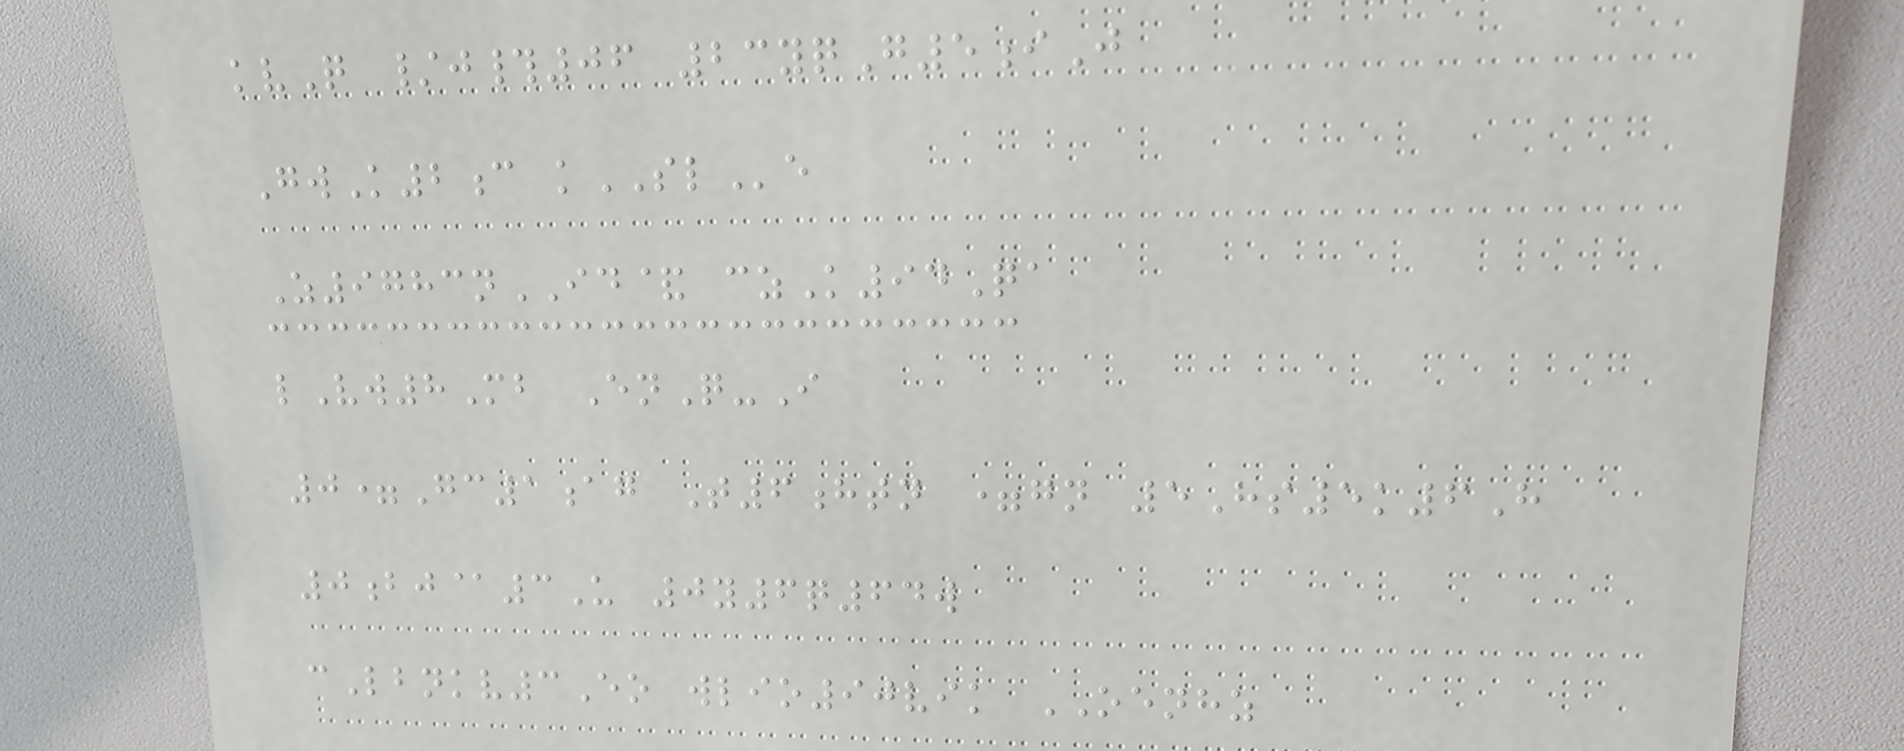kvQ /j#06 23yqG5iJ
GwK2c kSLe
Z9783nID& czK94Qa
lVw8Mb EnQ-I
0=Gc1ag T6htn =gn 5Hs5k6H
0bj@3U 0y6q64w
cLbnkv3Eo wlio90vik OENHZ
